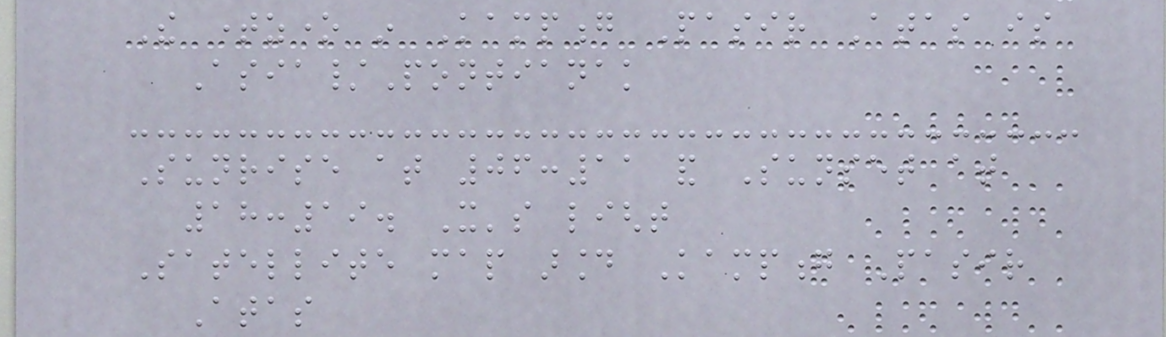The timezone in Kampong Pasir Atas is
Asia/Pontianak
Sunrise at 06:11 and Sunset at
18:19. It's light
Satellite map around Kampong Pasir
Atas
